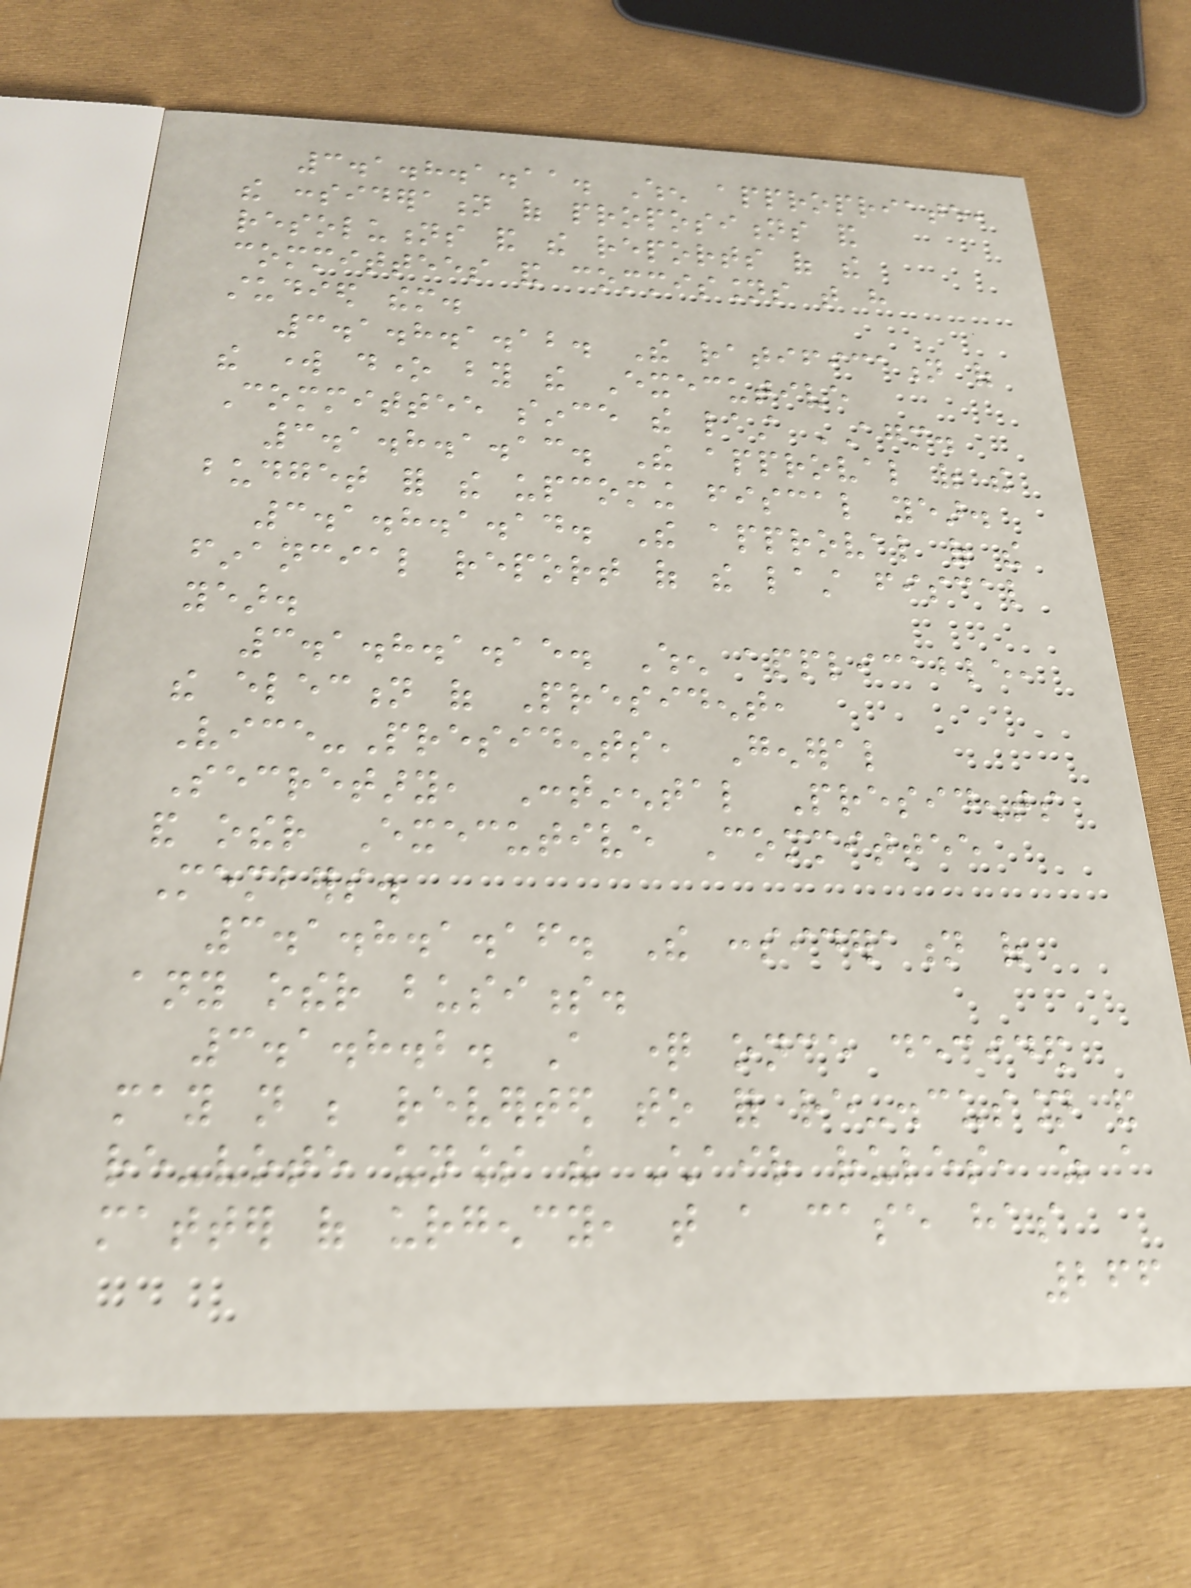3.1.8.1.11. When appropriate,
the consideration of propositions and
resolutions and the reports of the
committees and commissions that have
studied them.
3.1.8.1.12. The ratification of
the work done by the Executive
Committee since the last AGM.
3.1.8.1.13. The approval of the
budget for the upcoming fiscal year.
3.1.8.1.14. The approval of the
financial report of the last fiscal
year.
3.1.8.1.15. When applicable,
the election of President,
Vice-Presidents, General
Secretary, Continental Presidents
and other Executive Committee
Members.
3.1.8.1.16. The consideration of
any other business.
3.1.8.2. A question once decided
may not be reverted to for re-discussion and
re-vote unless the Chair rules, as a
matter of urgency, that a case has
266
